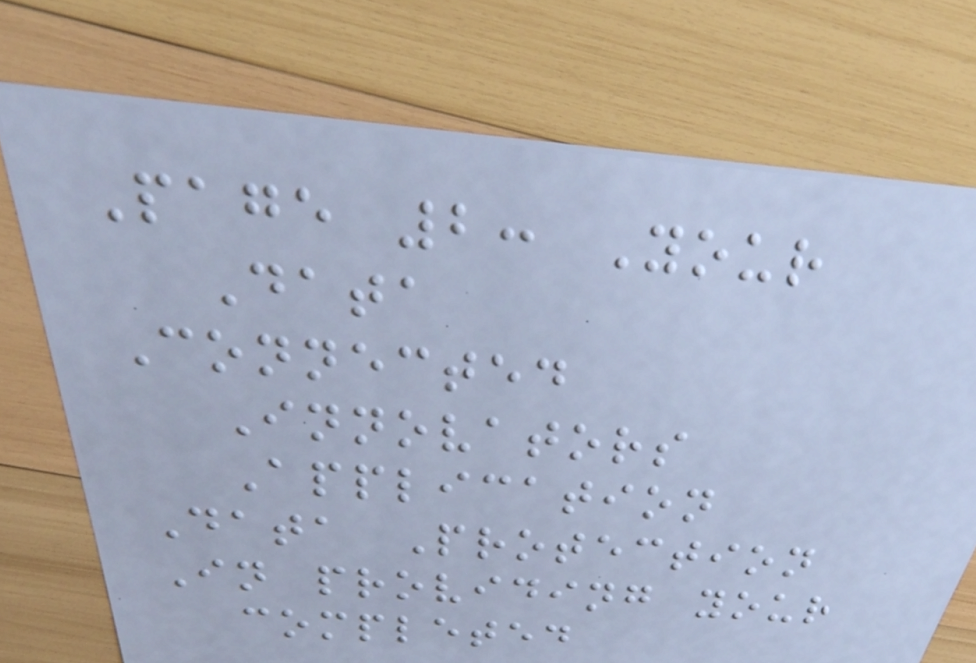Page 2: Your
Data
Connected
Innovators
Application
Data Protection
In providing your
completed
